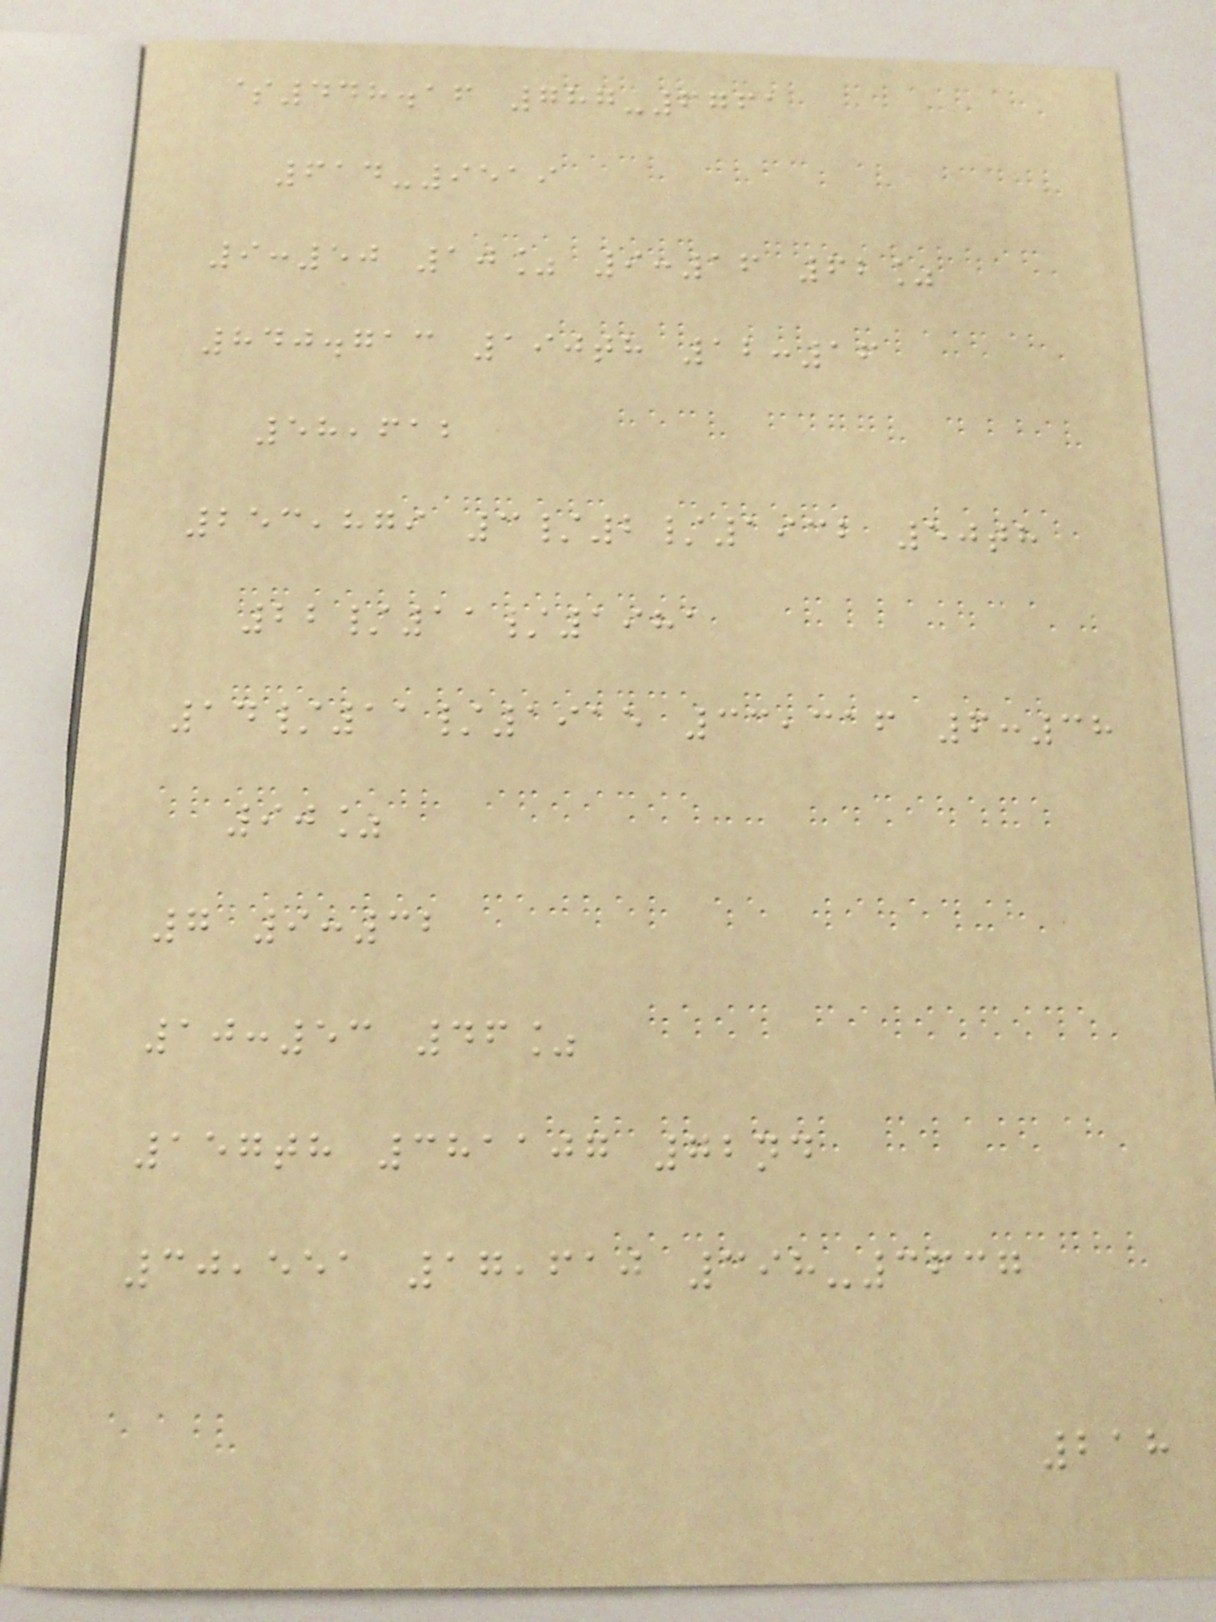$448.16 787-6761
614-9519
9:50 10% 9:16 62%
840.713 190th 12:16
58,612
253,879 3/2/1932 50th
22/11/1981
14/11/1915 33,316 6:38
90%
7 9:32
10:53 46%
157th 381107 72nd
30,551 17,610 398-3637
218
